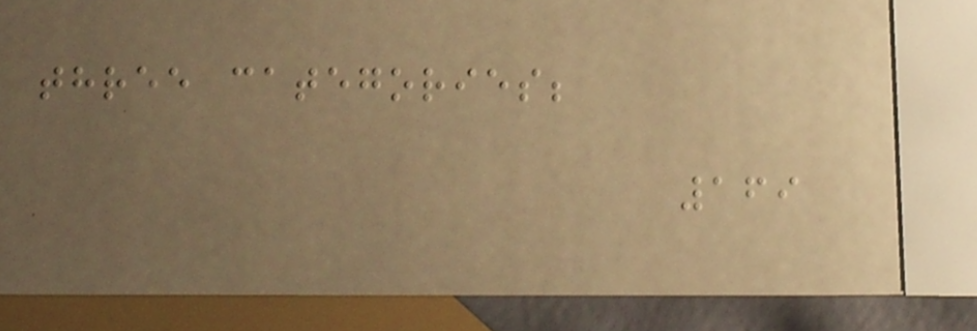three categories;
169
